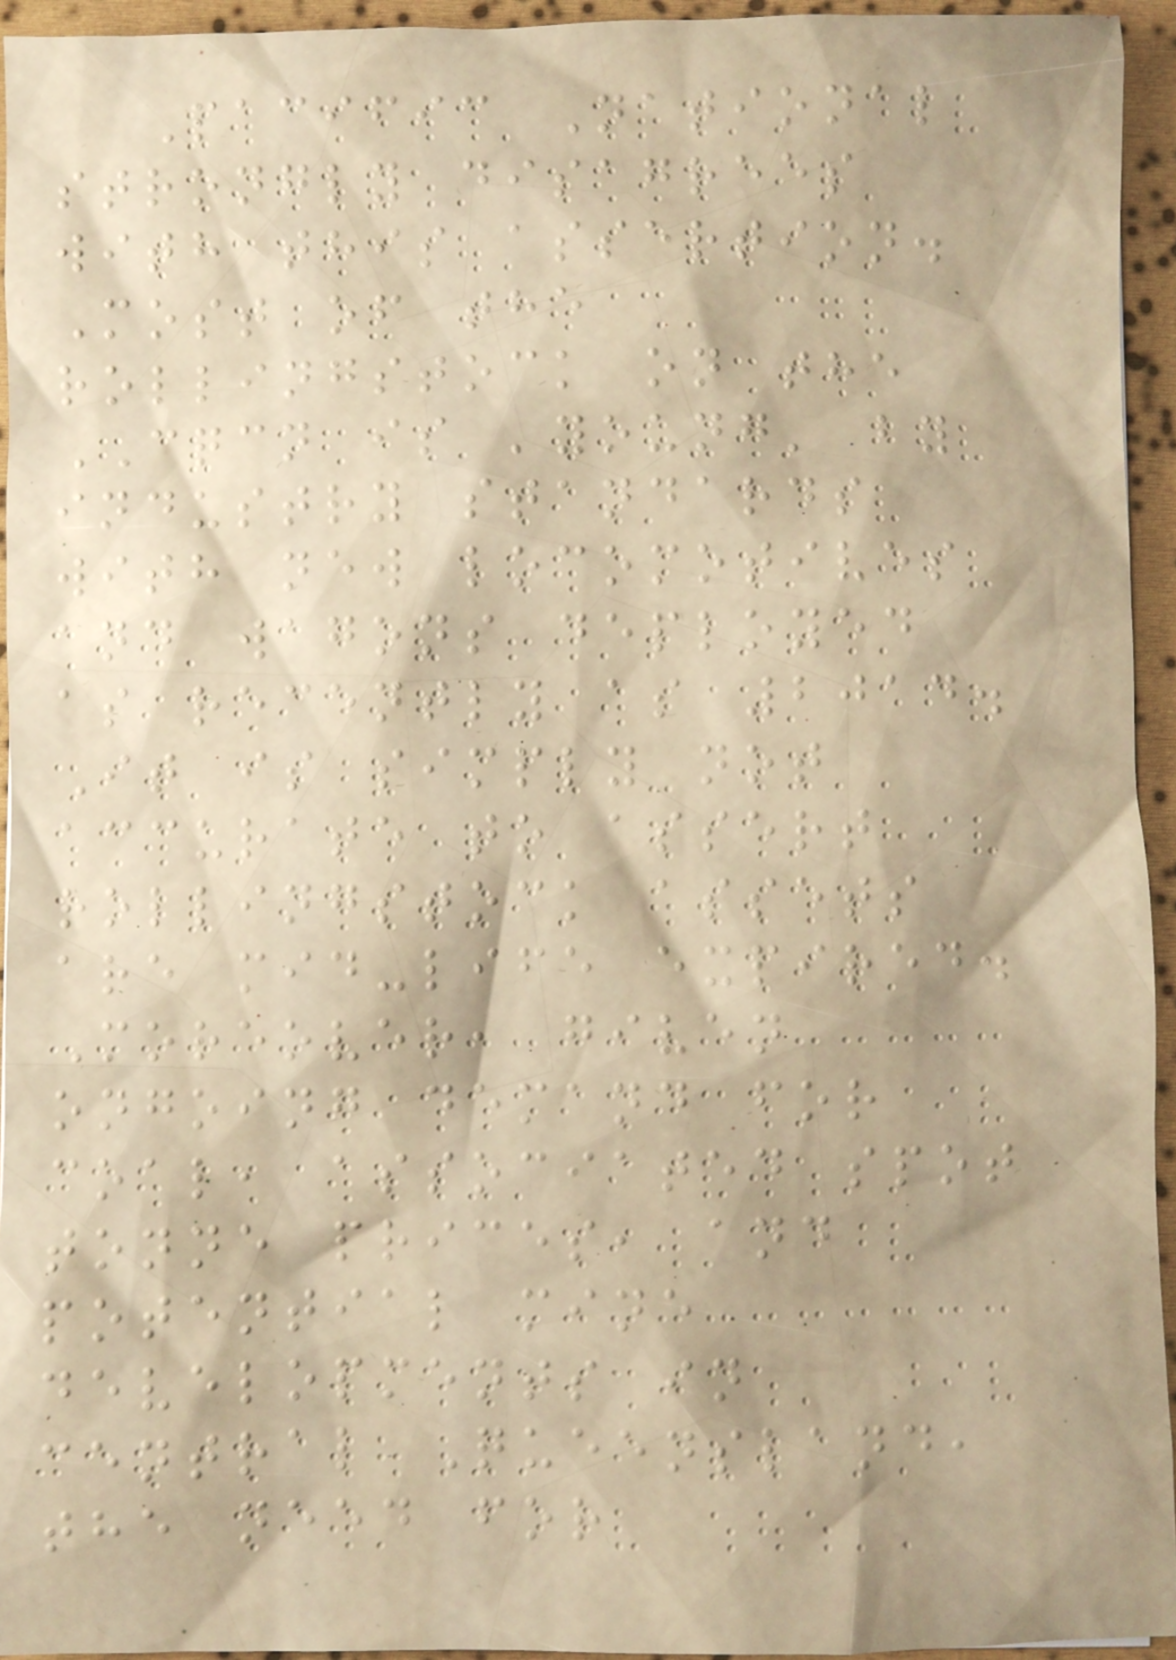Pacific National
strongly disagrees
with this assertion.
Most of the
rollingstock on the
CQCN is 'young' by
industry standards
with new locomotives
and wagons deployed
as recently as 2014.
It is simply not
accurate to assert
rollingstock assets
are mid-life expired.
Moreover, given
ongoing demand for
coal, associated spot
tonne prices, and
potential mine
developments in
central Queensland,
the need for
